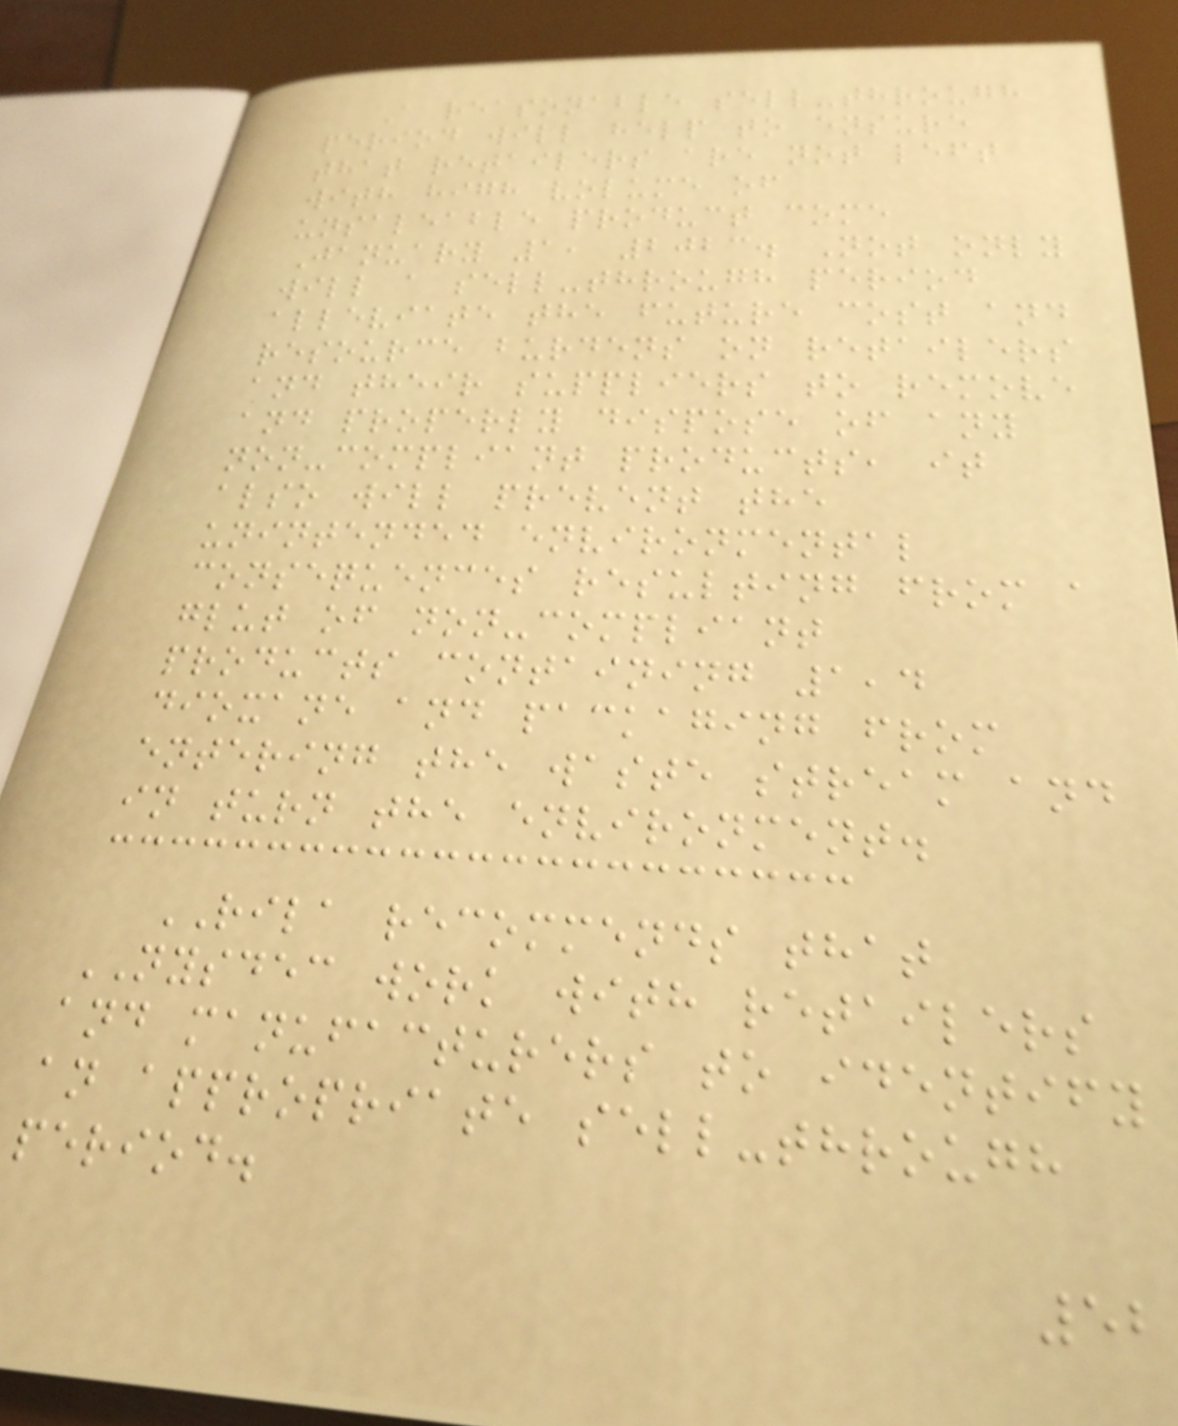A reasonable sell-through
period will help to ensure
that retailers are not left
with high volume of
unsaleable product come
January 1, 2023. Not only
will a sell-through period
alleviate the future cost and
resource burdens on retailers
and their suppliers to remove
and properly dispose of any
non-compliant products, it
also will prevent the
unintended environmental
consequences resulting from a
glut of non-compliant
products containing 1,4
dioxane and packaging from
entering the waste stream and
in turn the environment.
RILA recommends that
NYSDEC work with retailers
and manufacturers to identify
an appropriate sell-through
period.
52
